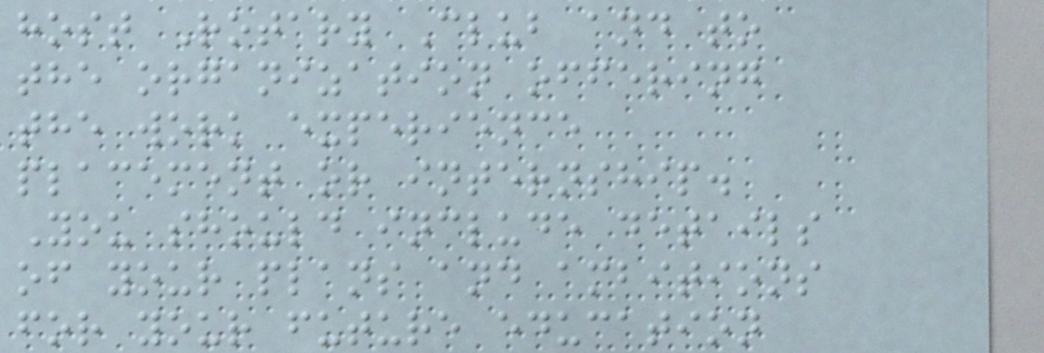host Rotary Club and to
the organization offering
the work experience
placement or internship.
You should include details
of your plans and ambitions
for your future education
